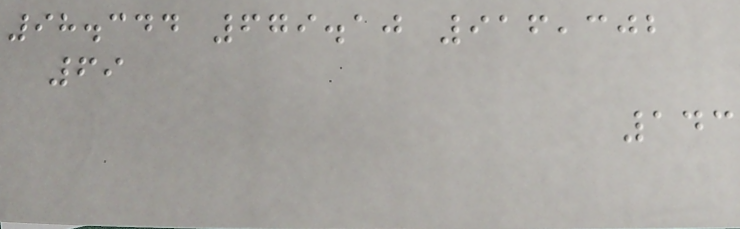98.344 679.10 916,302
69
143
